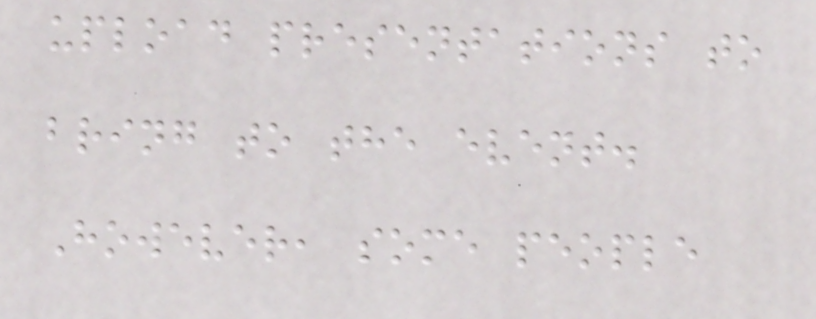upload presentations to
bring to the event.
However, some people
